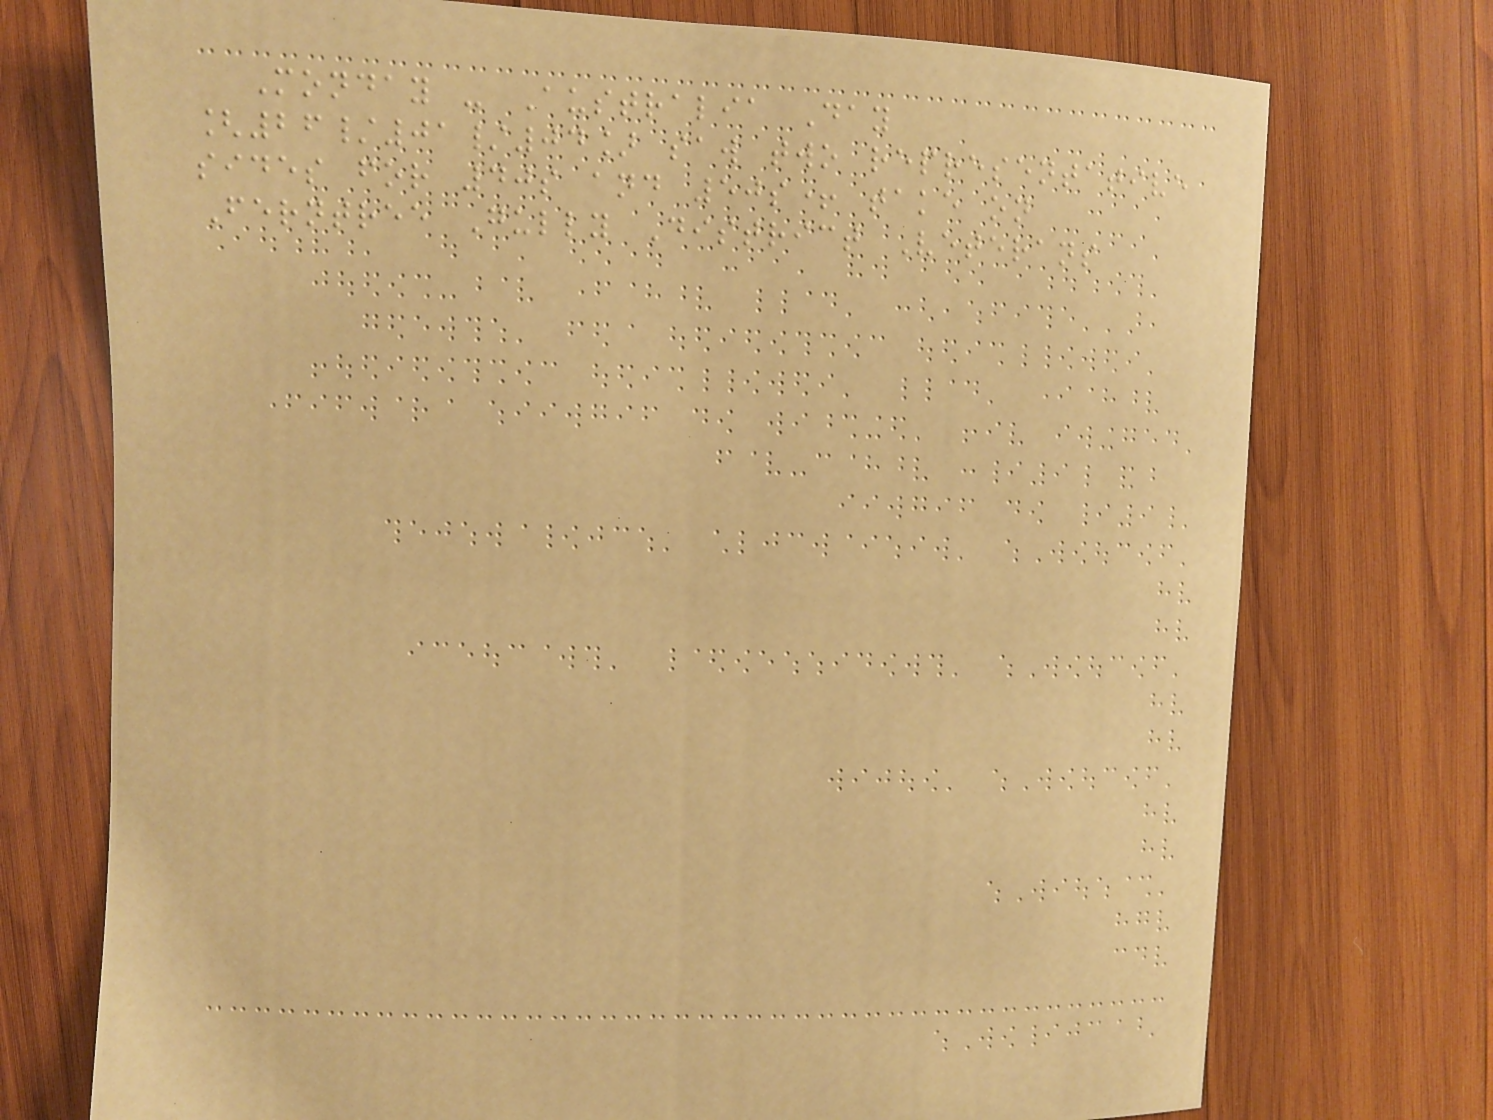Monday - Australia Day
[26/01/04] saw two representative
sides for 40s and 50s+ take on
Ferntree Gully District Veterans
